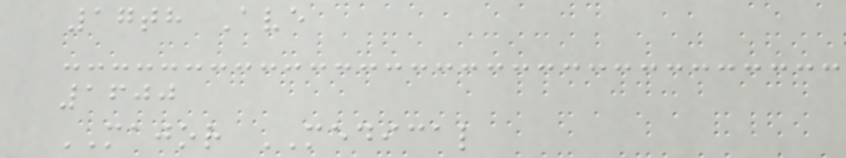17th Ave
1600
MAJOR MEDICAL
